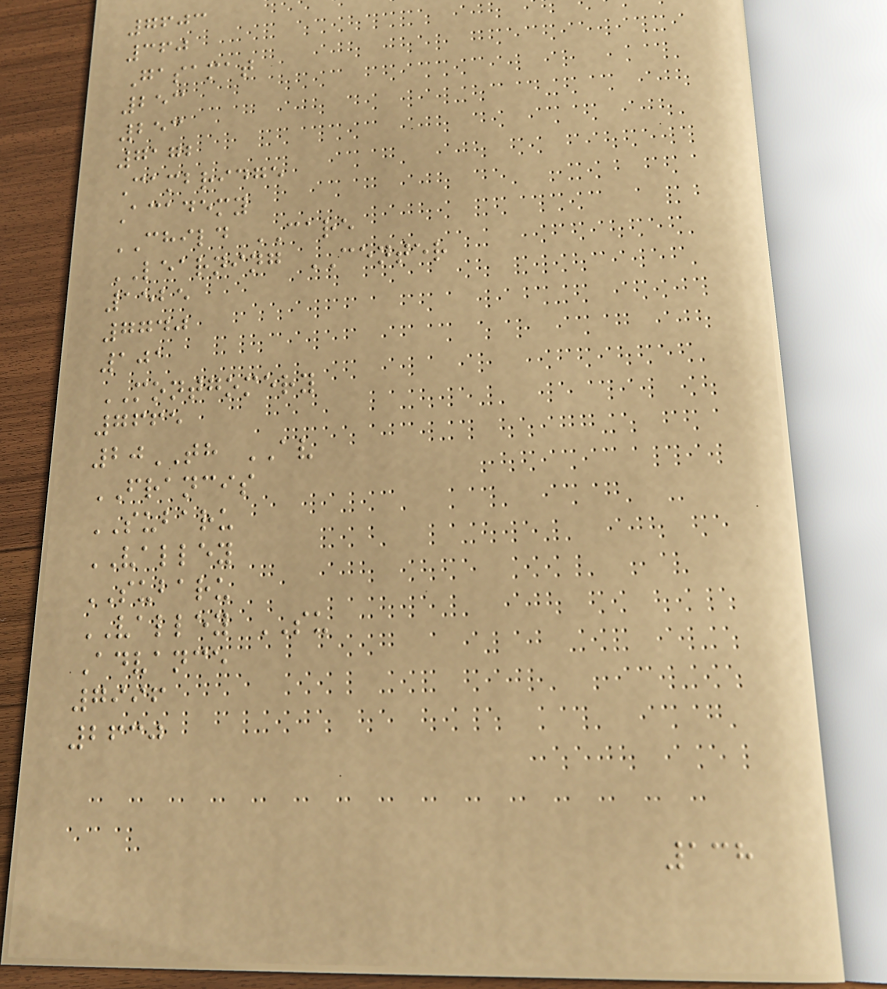7603
360
Gasamat
253
253
7172
Cambridge
Academy
CHILD CARE
LEARNING CENTER
1525
7740
101
MONTGOMERY
7665
20TH AV
FRANCIS
SUBARU
VALLEY
SUBARU
VALLEY SU
Advance
7996
2630
138
